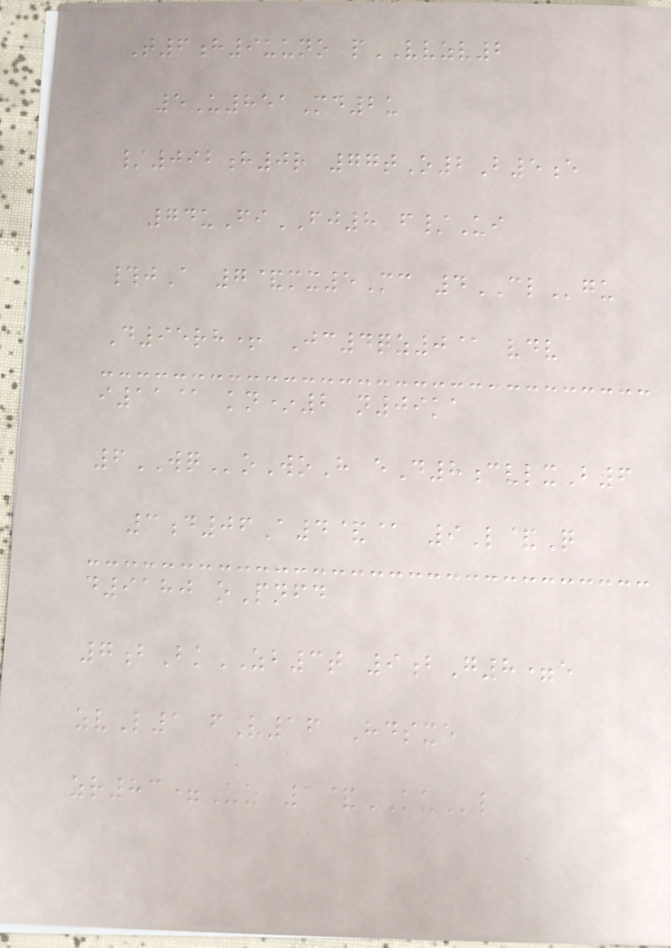T6h9uuno pVVZV2
5U851Md2u
/092h0r 77tO2B5e
74uFiFJ8 f/Ui
#jA 7&mx5Mc 4CLgu
D95rh+ Jc4qz0@ vdv
i11@ kn*2 n09ka
6WQoWoH eD8cvlxB6
3d06A4&@ 9L&Q
d9180 oPnfd
7bBkZB3t 9bG8=e
zvL1 fV16 Hdsxe
zr83=Uz 1&KUl
